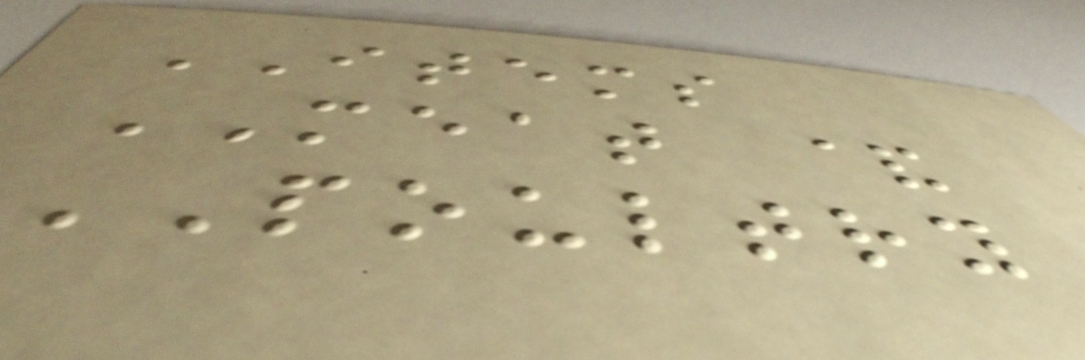ITEMS
MEAT &
POULTRY
